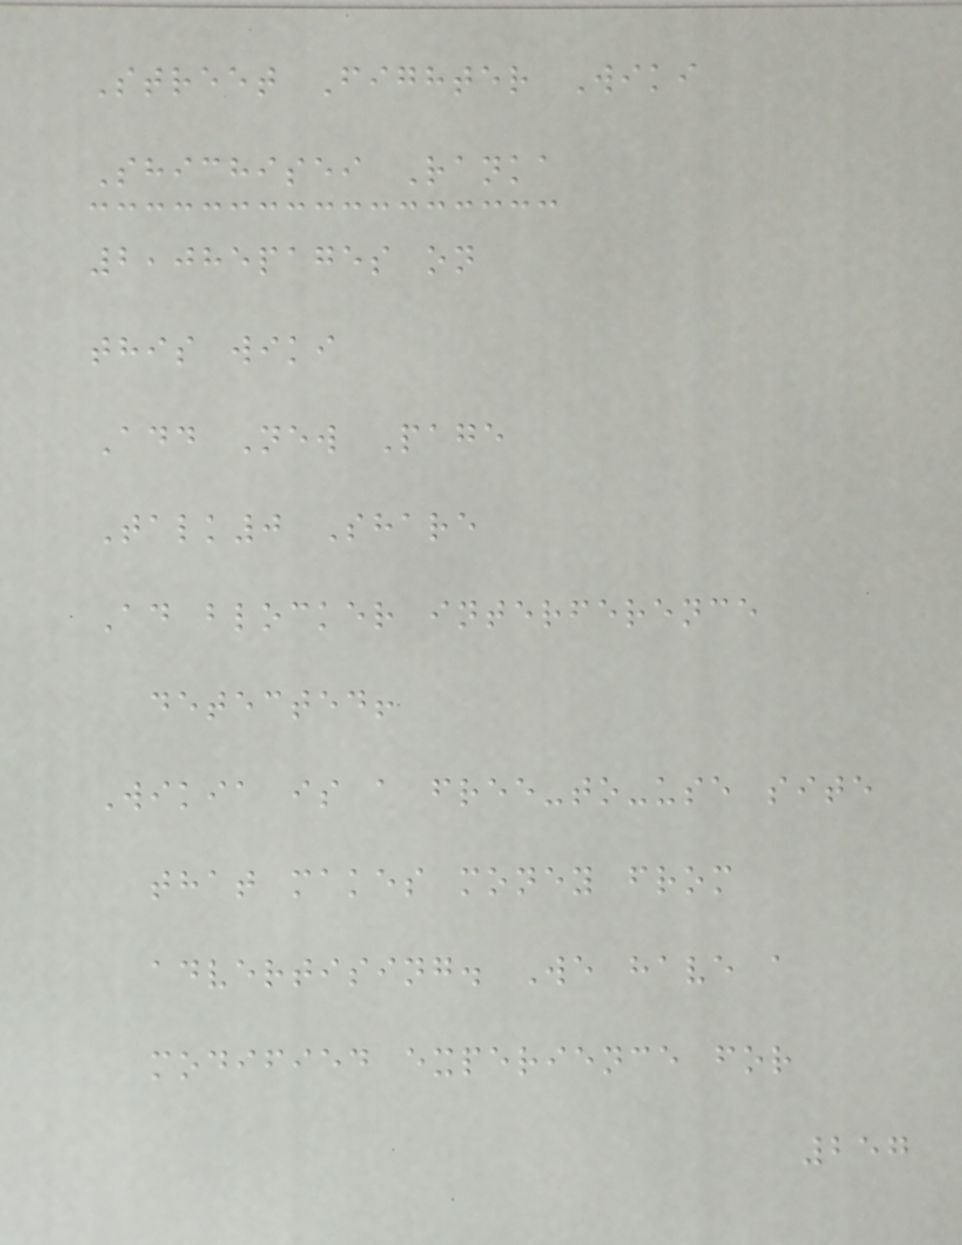Street Fighter Wiki
Shichisei Ranka
2,085pages on
this wiki
Add New Page
Talk0 Share
Ad blocker interference
detected!
Wikia is a free-to-use site
that makes money from
advertising. We have a
modified experience for
257
